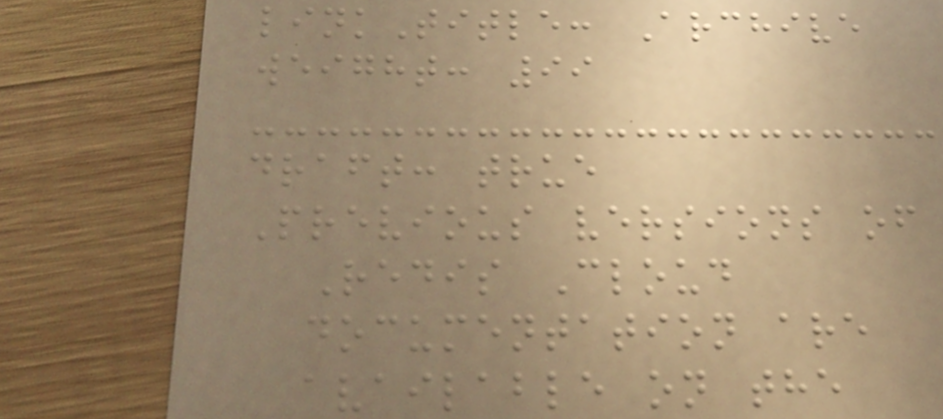linkTitle: Archive
weight: 99
draft: true
Previous versions of
Redis Cloud
documentation are
available on the
